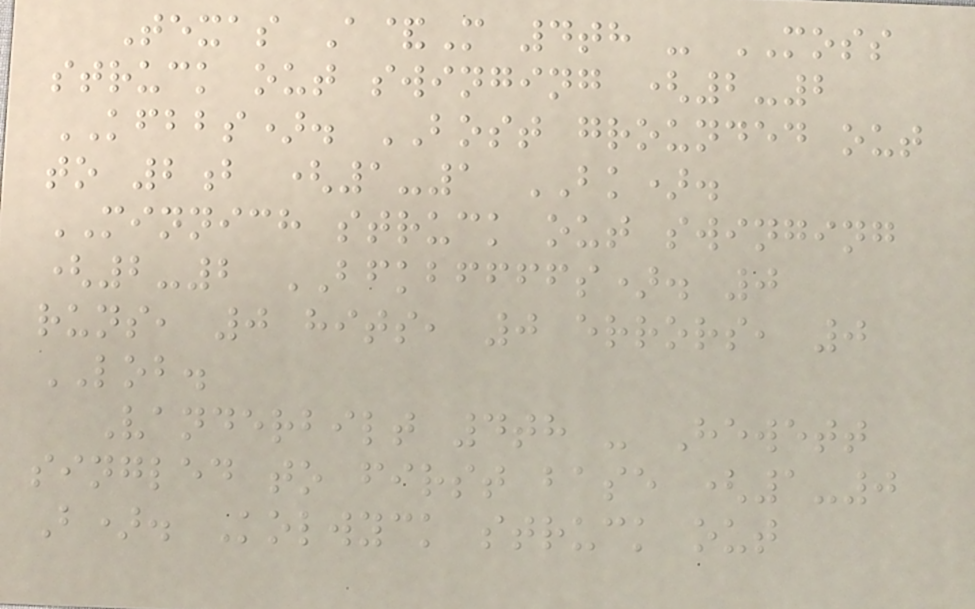Texas A&M 4th - MOSS
struck out swinging (2-2
KFBBS). BOST grounded out
to 2b (1-1 BK).
MINNICH struck out swinging
(2-2 BFKBFFFFS). 0
runs, 0 hits, 0 errors, 0
LOB.
Vanderbilt 4th - Hewett
singled to first base (1-0
B). Kolwyck struck out
